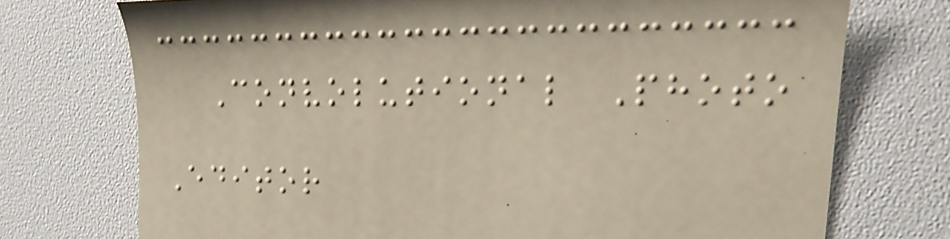Convolutional Photo
Editor
